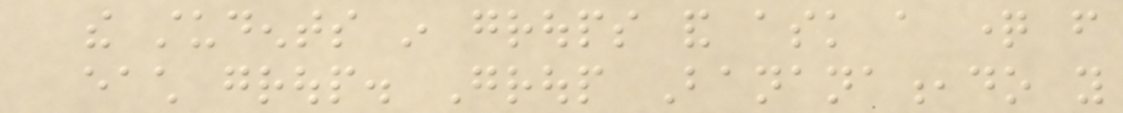the students in groups and ask a question from
each group. Group Banana,do you
